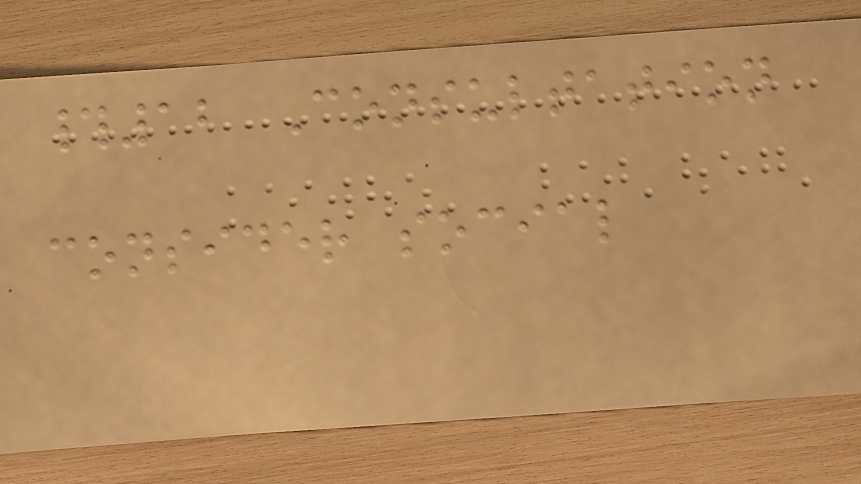#12 Consultation
consider social
